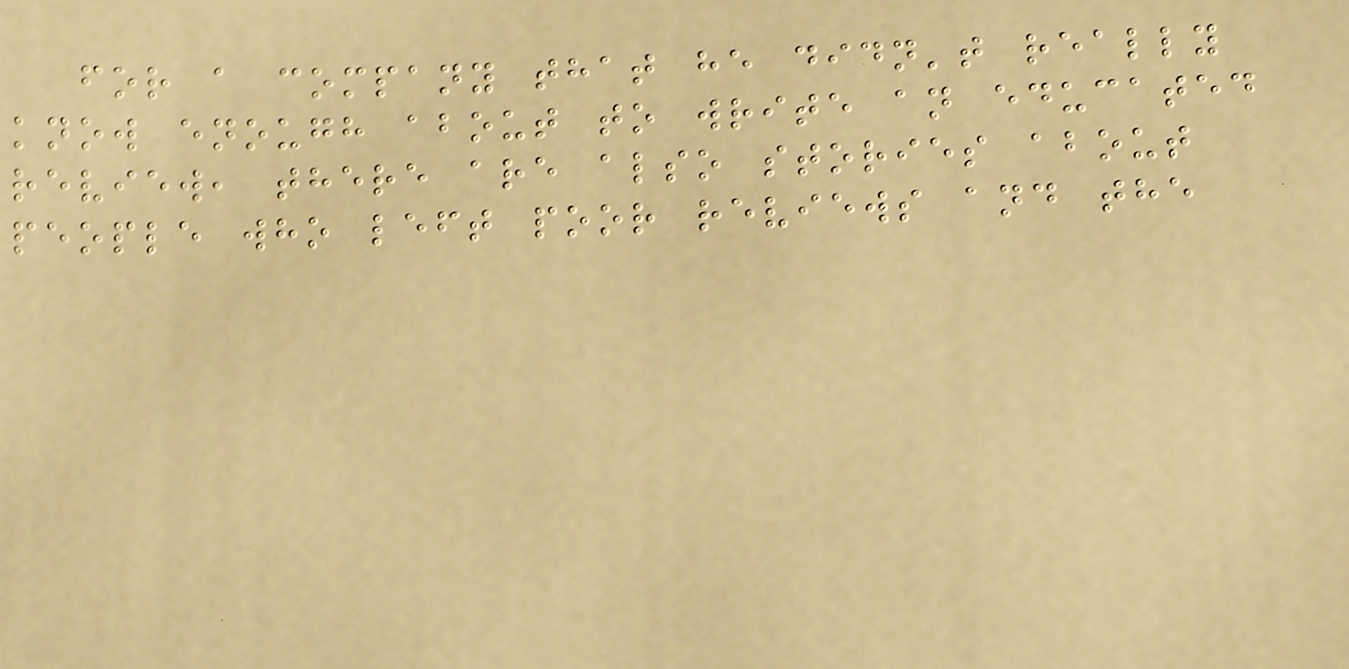for a company that he didn't really
know enough about to write an educated
review, there are also stories about
people who left poor reviews and the
